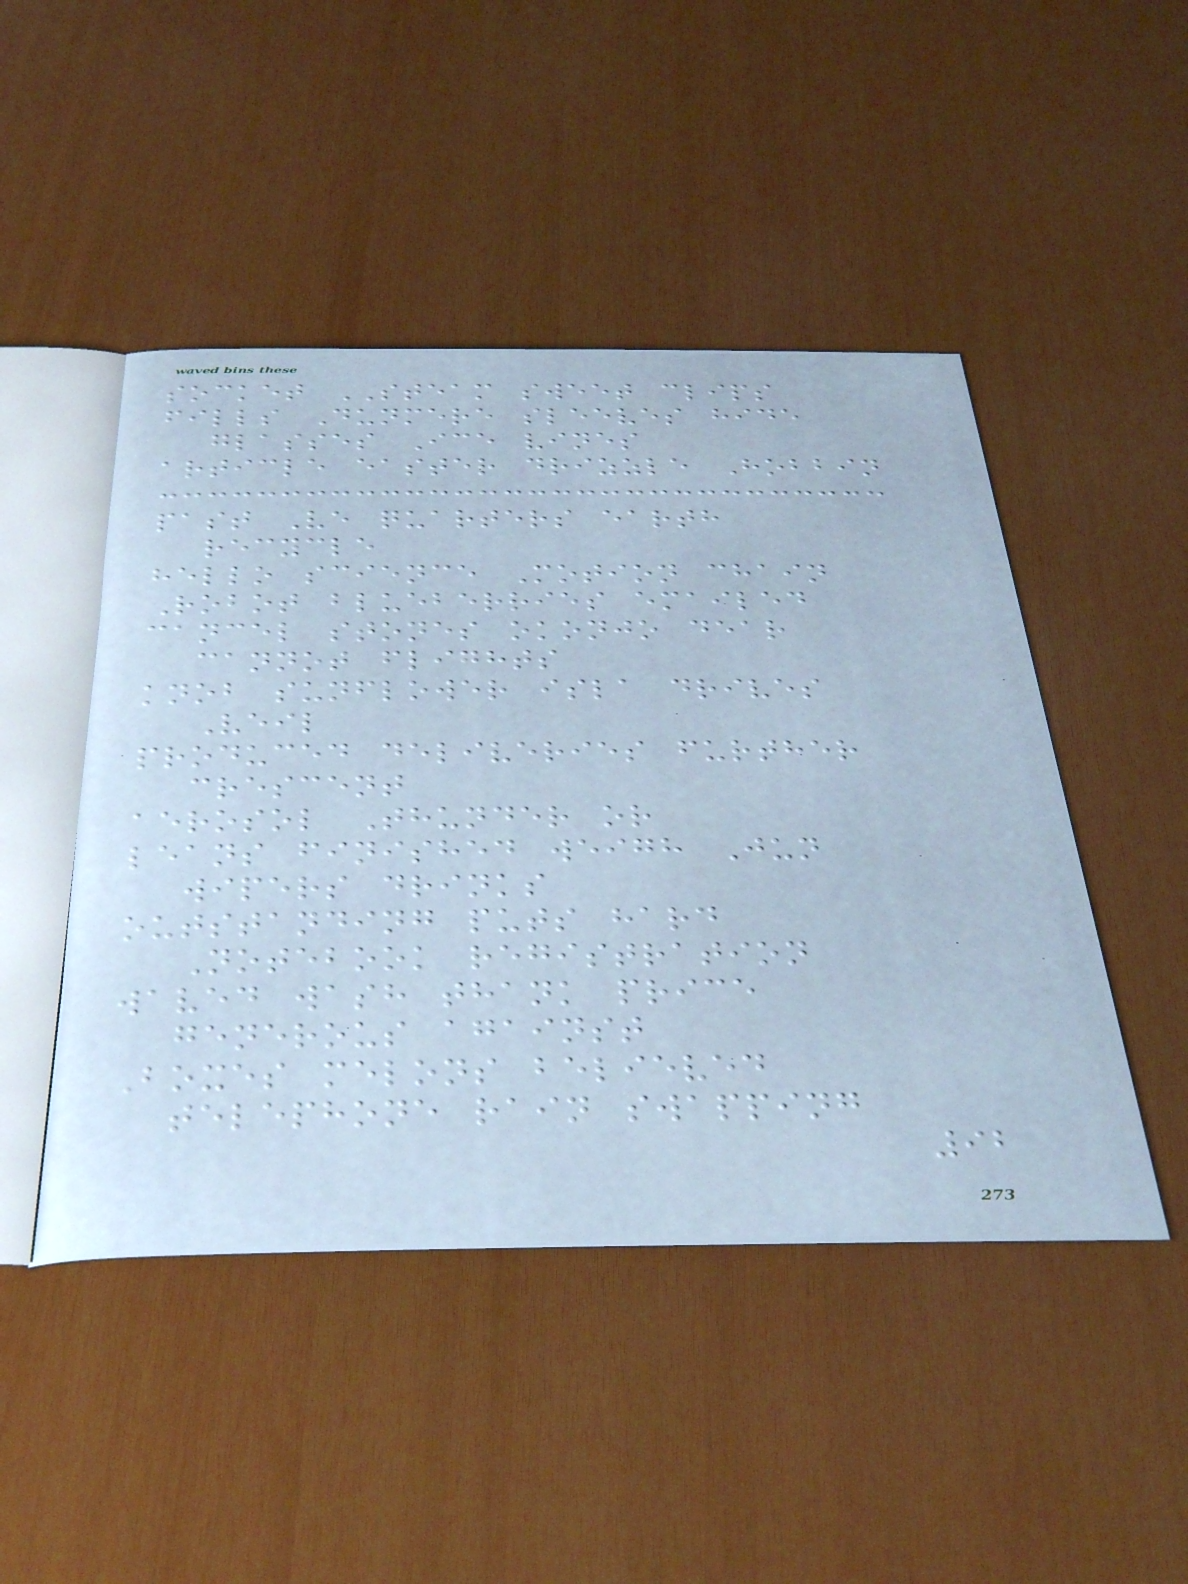socket STEAM sweet clips
fills Dunmere sleeves hide
glasses Ice vines
article easter drizzle Hobbin
past Ve quarters earth
recycle
hello science Motion chain
Robot blueberries emailed
cancel stones okonjo dear
cannot flights
knob sunflower isla drives
Veil
produced deliveries further
crescent
aerosol Thunder or
leans finished weigh Jun
wipers drinks
outstanding puts hard
Notebook registration
waved wash thank price
generous against
Boxes melons believed
telephone rain swapping
92
